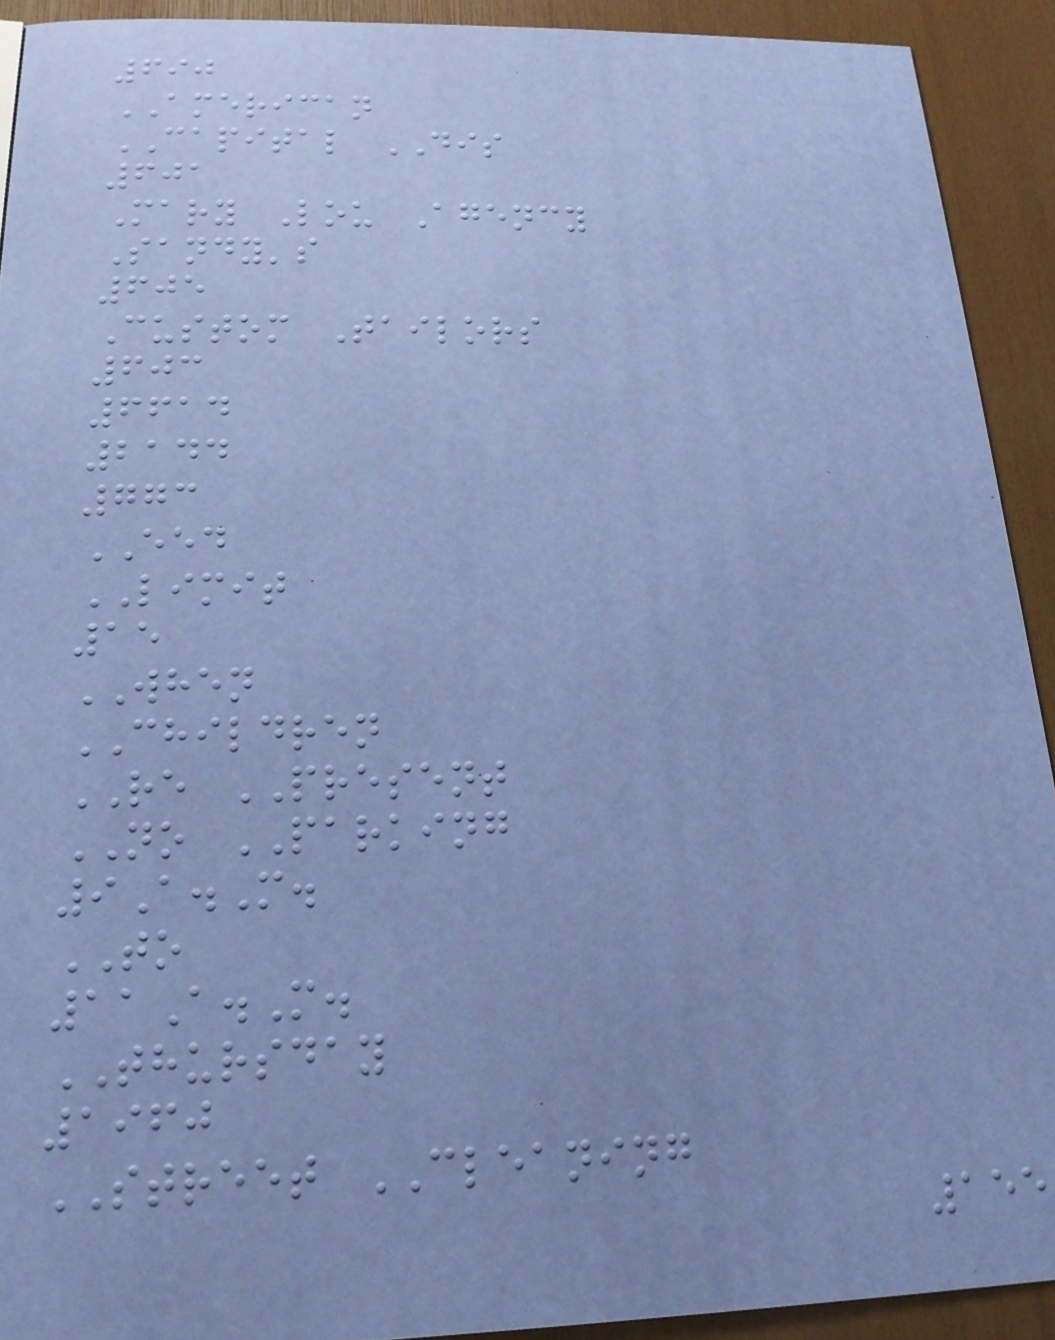690
AMERICAN
CAPITAL DIS
601
Mary Lou Agency
Sandy's
605
Custom Tailors
603
6614
2144
773
EED
LIMIT
15
WHEN
CHILDREN
RE PRESENT
NO PARKING
9A.M.
TO
11A.M.
THURSDAY
1960
STREET CLEANING
155
